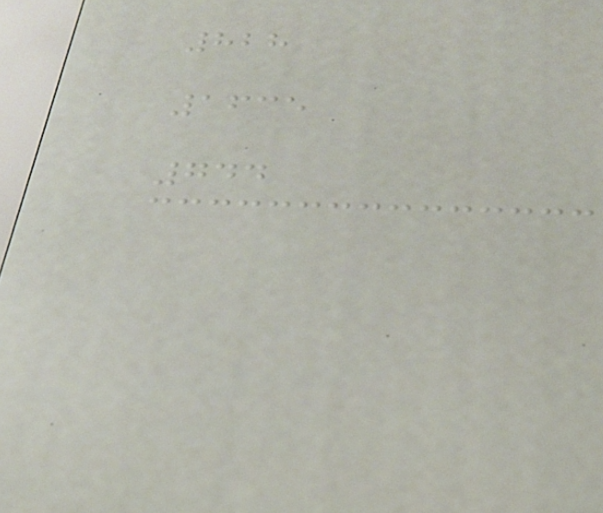828
1635
744
